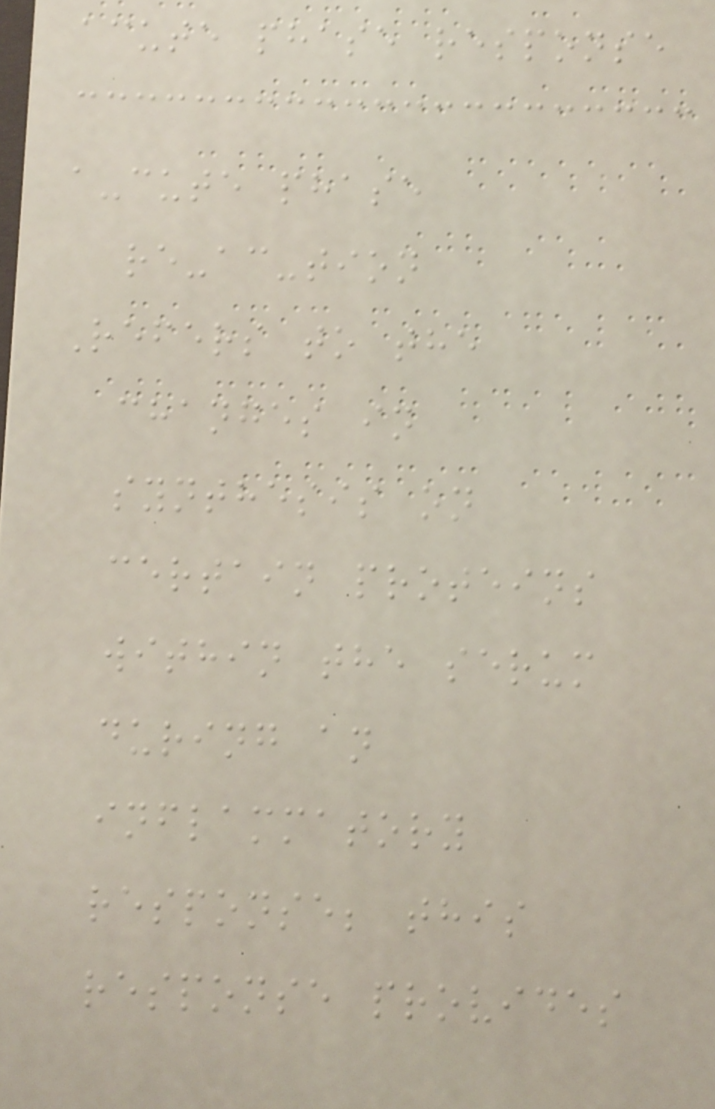acute phase response
a-cute phase
re-ac-tion
Refers to the
changes in
synthesis on
certain proteins
within the serum
during an
inflammatory
response; this
response provides
